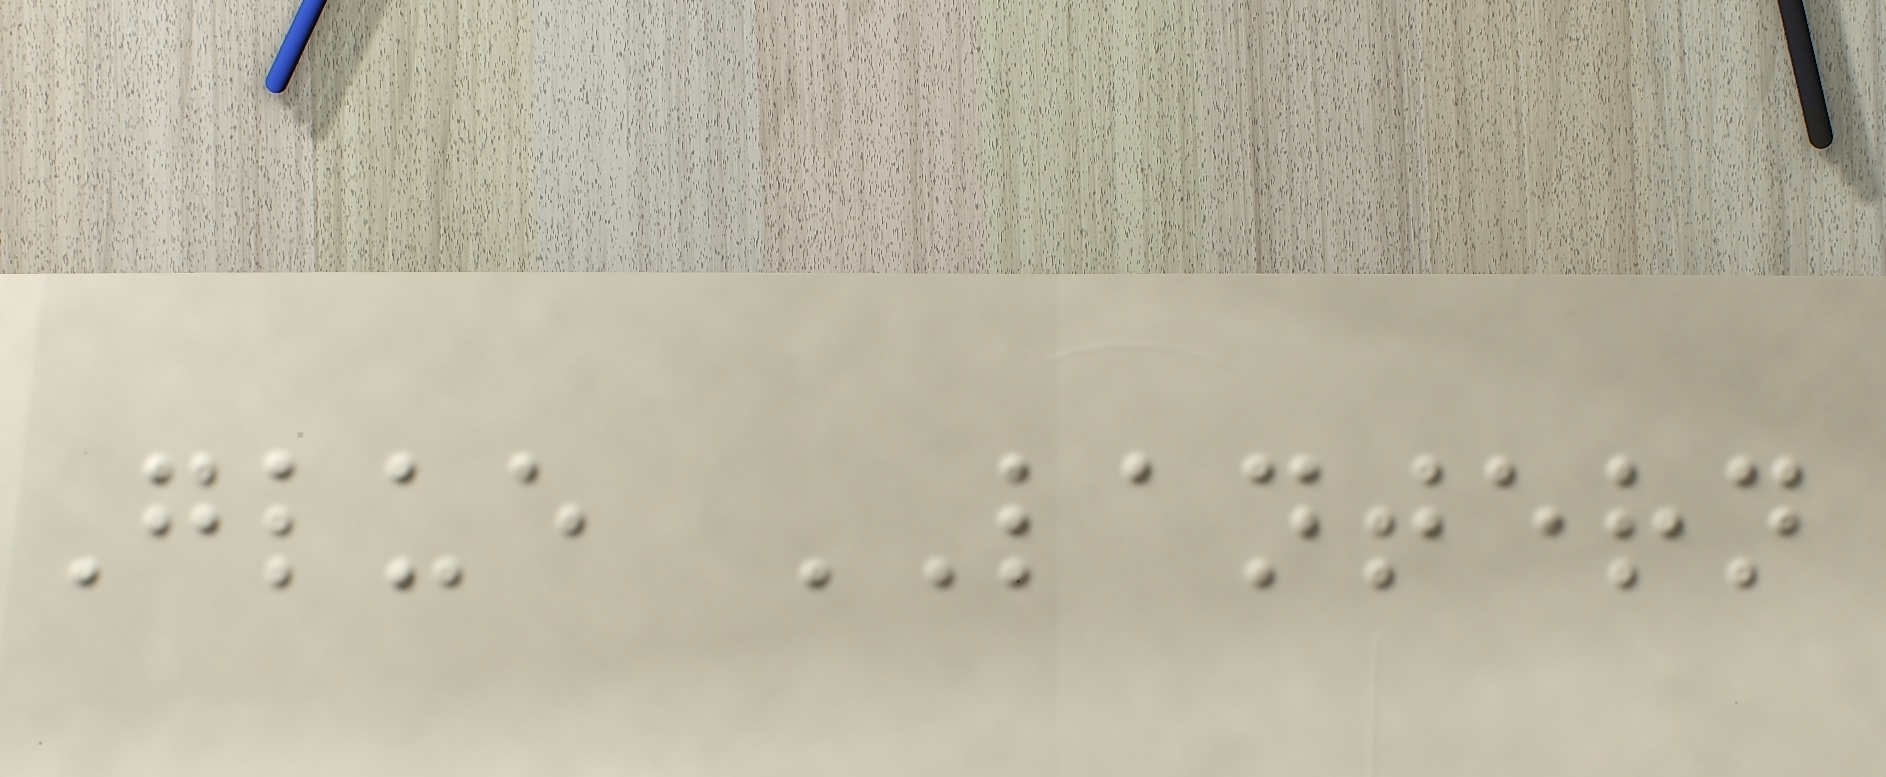Glue LANTERN
